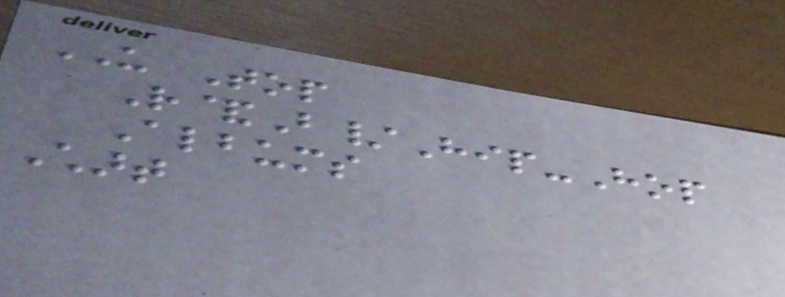US Top
R&B/Hip-Hop
Albums
Chart
